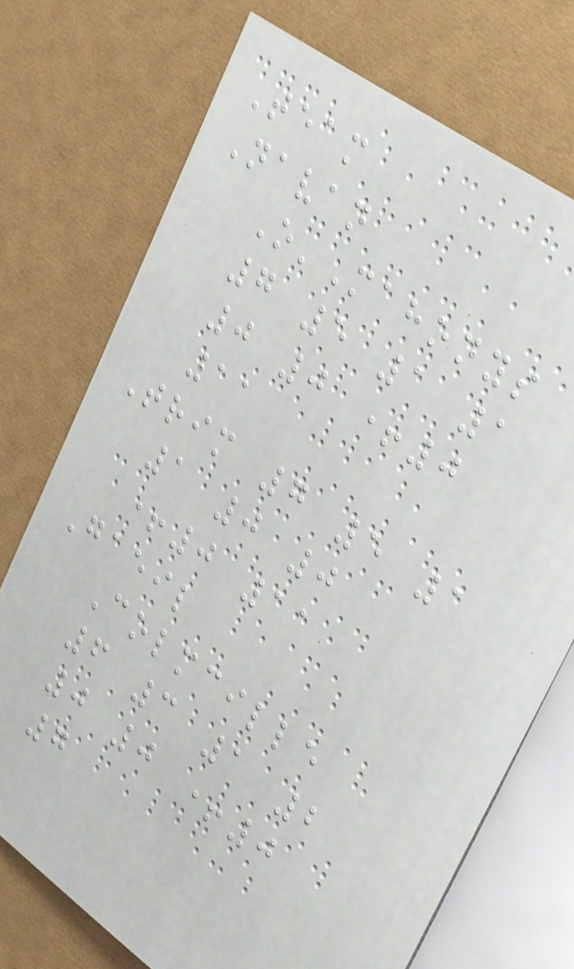Team
Navan
O'Mahonys
7 5 1 1
0 0 +0
11
Trim 7 5 1
1 0 0
+0 11
Gaeil
Colmcille
6 3 1 2
0 0 +0
7
